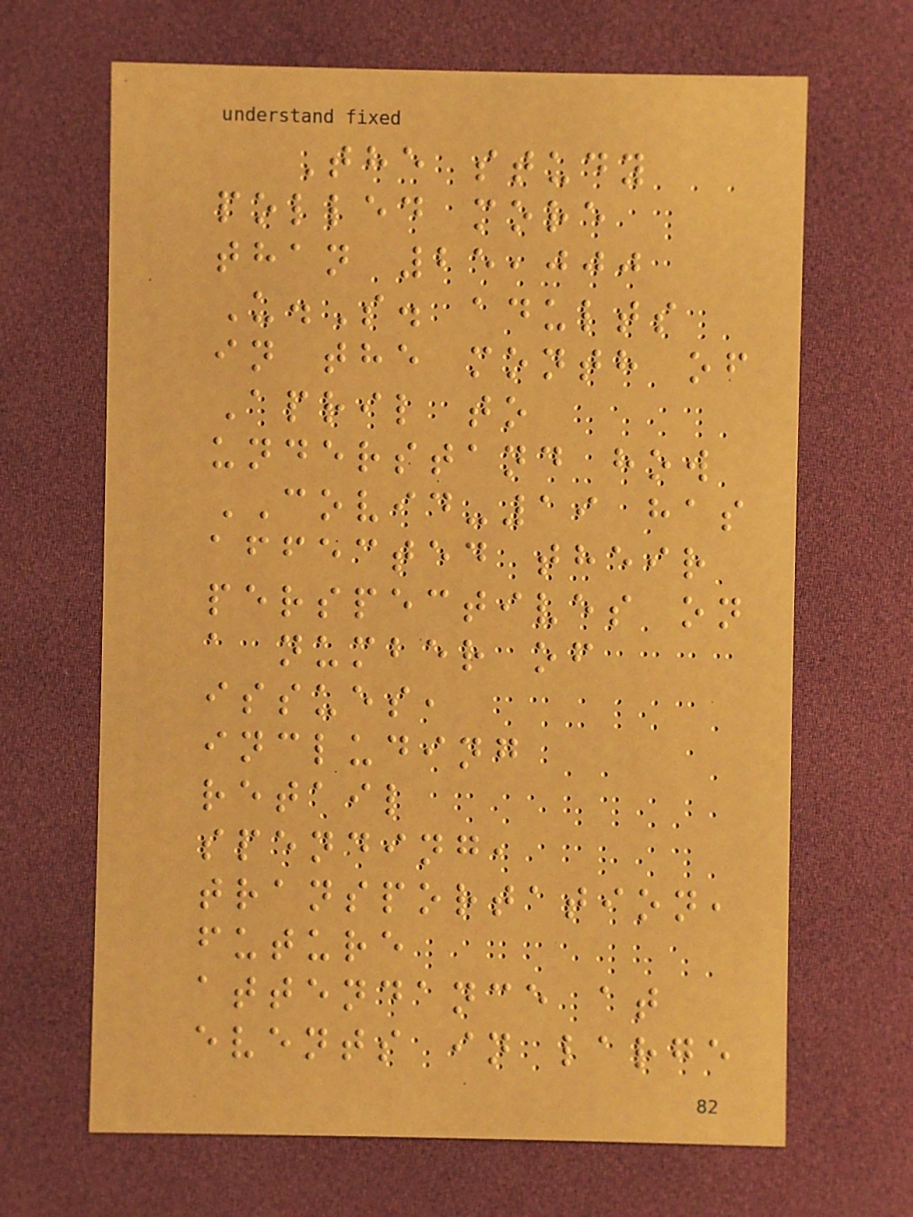The study
polled more
than 25,000
U.S. adults
in the month of
April to
understand how
COVID-19 has
affected their
perspectives on
a number of
issues,
including
retail
spending,
transportation,
future
attendance at
events in large
